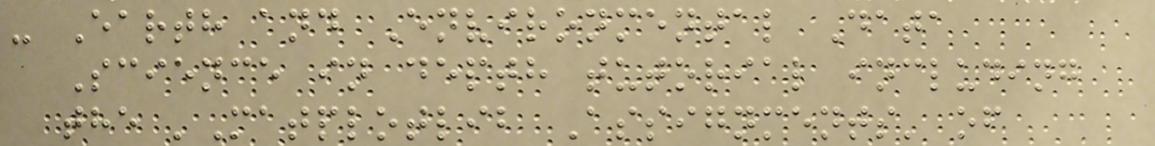- Earth and Environmental Data
Science in depth tutorial including
the 'Matplotlib Assignments' of
